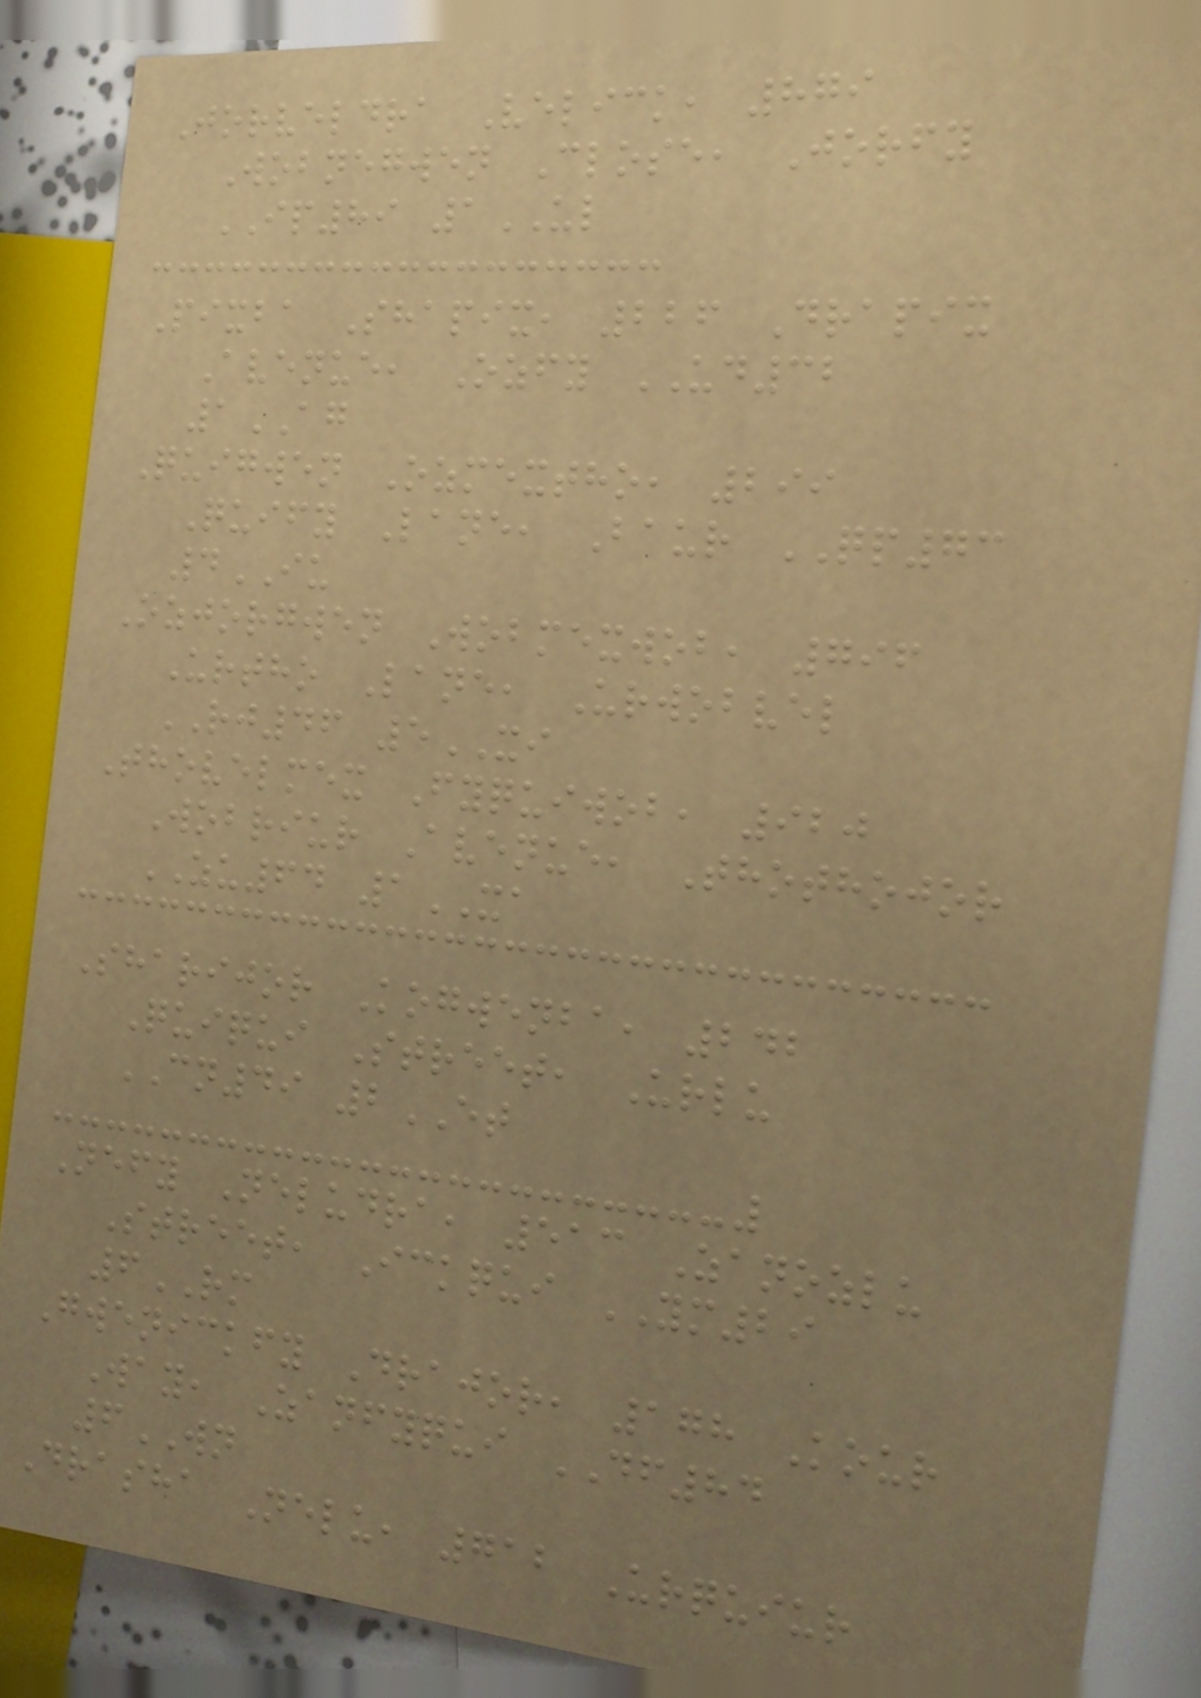Jorveldra Velick, 879
Wobnegwen Close, Jorfy
IP89 1UL
Pixba Shapix, 226 Drapix
Avenue, Ozfy UD32
1AG
Quigwen Ozmextho, 299
Quify Lane, Baur QP73
4IU
Ozjorgwen Wobmexwob, 796
Urtho Lane, Urwobvel
RJ46 5XI
Thovelmex Fyquiwob, 920
Wobriur Avenue, Thothojor
ZU64 1XA
Sharijor Kogwenba, 242
Quiqui Street, Urlu
CN49 2ET
Nefy Neludra, 513 Zanozlu
Street, Ickqui YM29
6RM
Gwenickfy Drajor, 178 Kour
Way, Zanfyqui DF84
6WN
Drasha Nelu, 712 Urquiur
